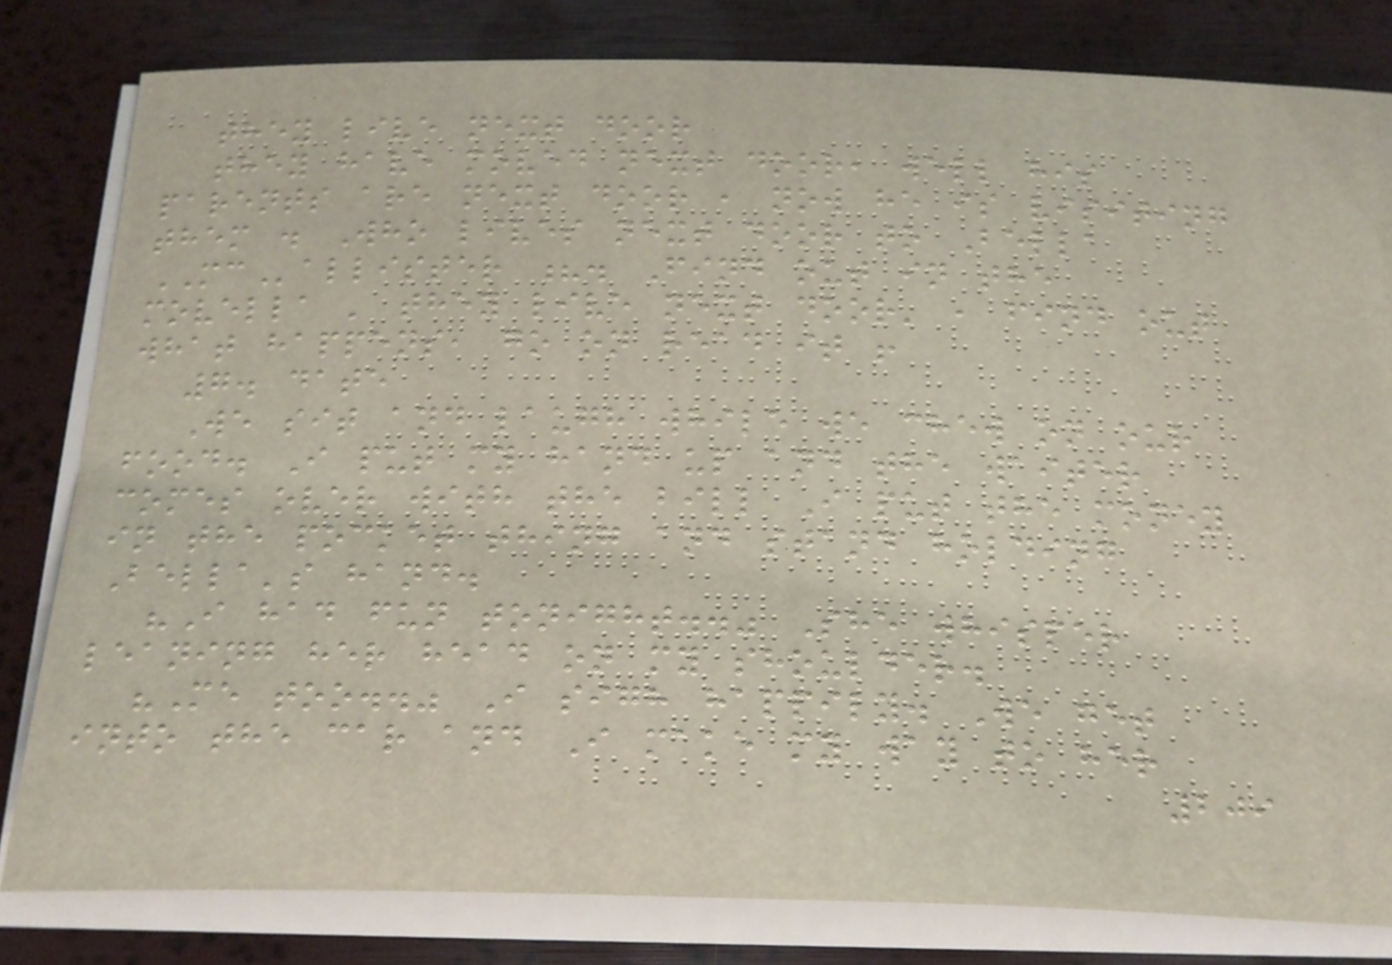they live next door
they have moved next door, well his
parents are next door , now he is visiting
them . Who lives next door to Bella
MCallister ?. Find out in the
movella ' they live next door' , find out
what happens, go on read it !
7. date
We sit and laugh while we chew on our
food. I put my hand up and the waiter
comes over with the bill I put the money
in the pocket thing and stand holding
Bella's hand.
"I had fun tonight.." She whisper
leaning her head on my shoulder.
"Me too.." I sigh happily. We get
into the car and I make my way to her
209
